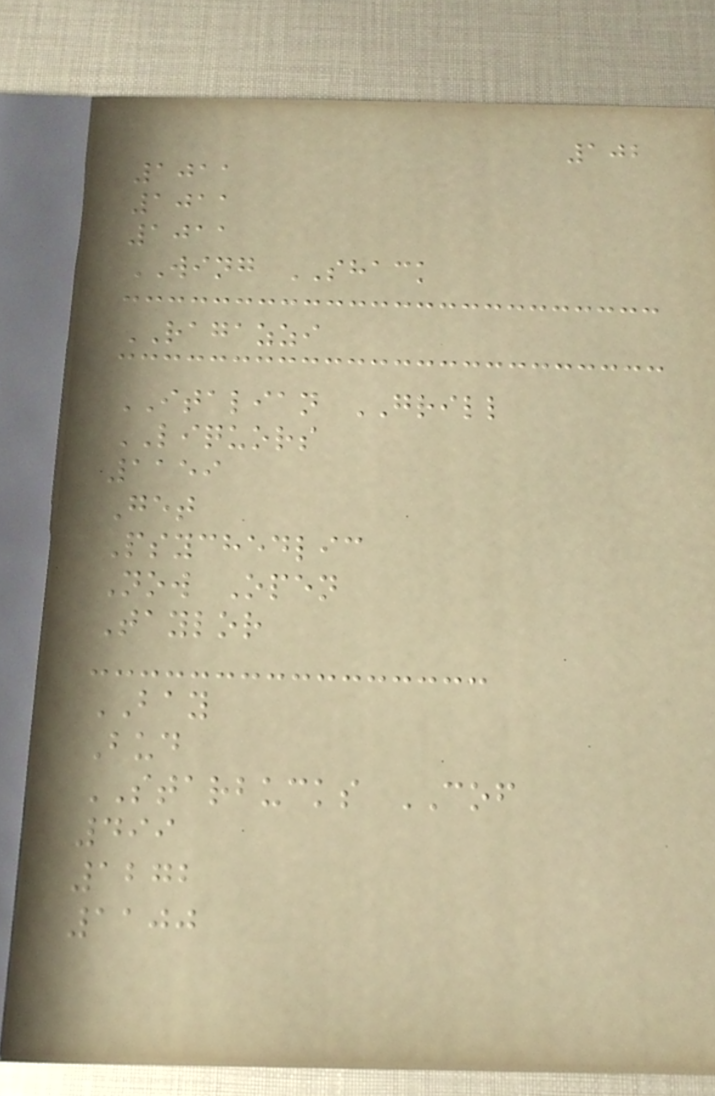102
1011
1011
1011
WING SHACK
RAGAZZI
ITALIAN GRILL
LIQUORS
1159
Get
Psychedlic
Now Open
Taylor
BAY
Bud
STARBUCKS COF
499
1272
1100
